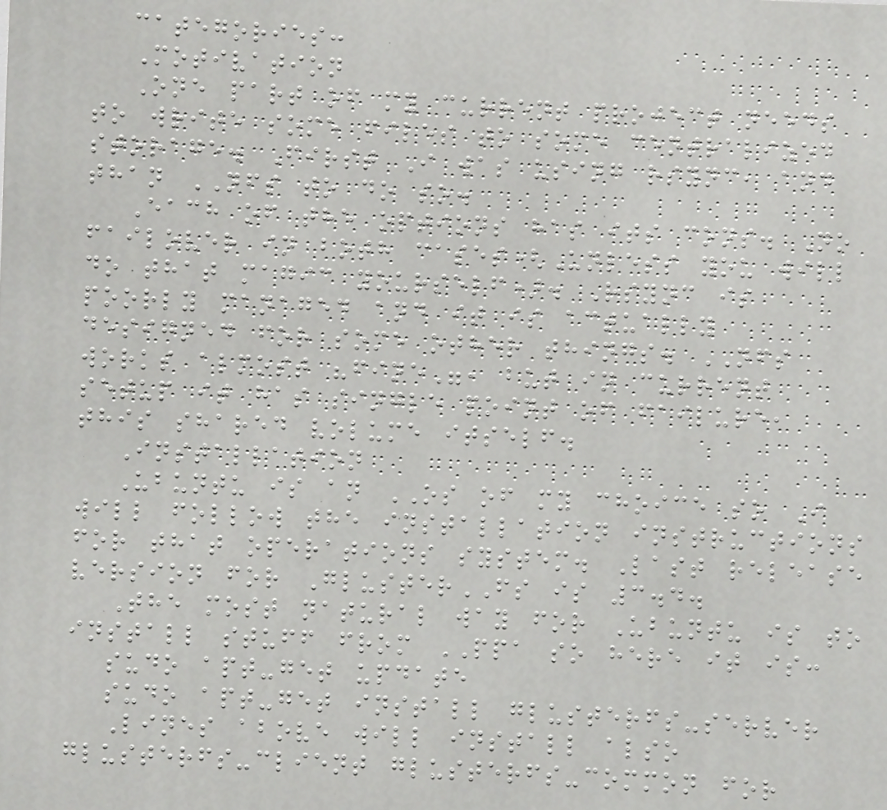categories:
Motivation
One part of my current project needs
to write some files to some centralized
storage. First I was using rsync, and
than NFS to do so.
Each of the options has its cons. No
failover in both cases(Unless you will
do that magic yourself). Rsync is
poorly managed and it is actually
designed for some other things. NFS
works almost "fine", but in current
setup it has single point of failure,
this shared volume itself.
Installation
Ubuntu is an OS of my choice so I
will follow the installation instructions
for that operations system. Last release
version for GlusterFS is 3.4.
The most natural way for Ubuntu is to
install stuff from PPA so here it is:
sudo apt-get update
sudo apt-get install glusterfs-server
Lines above will install also
glusterfs-client glusterfs-common for
